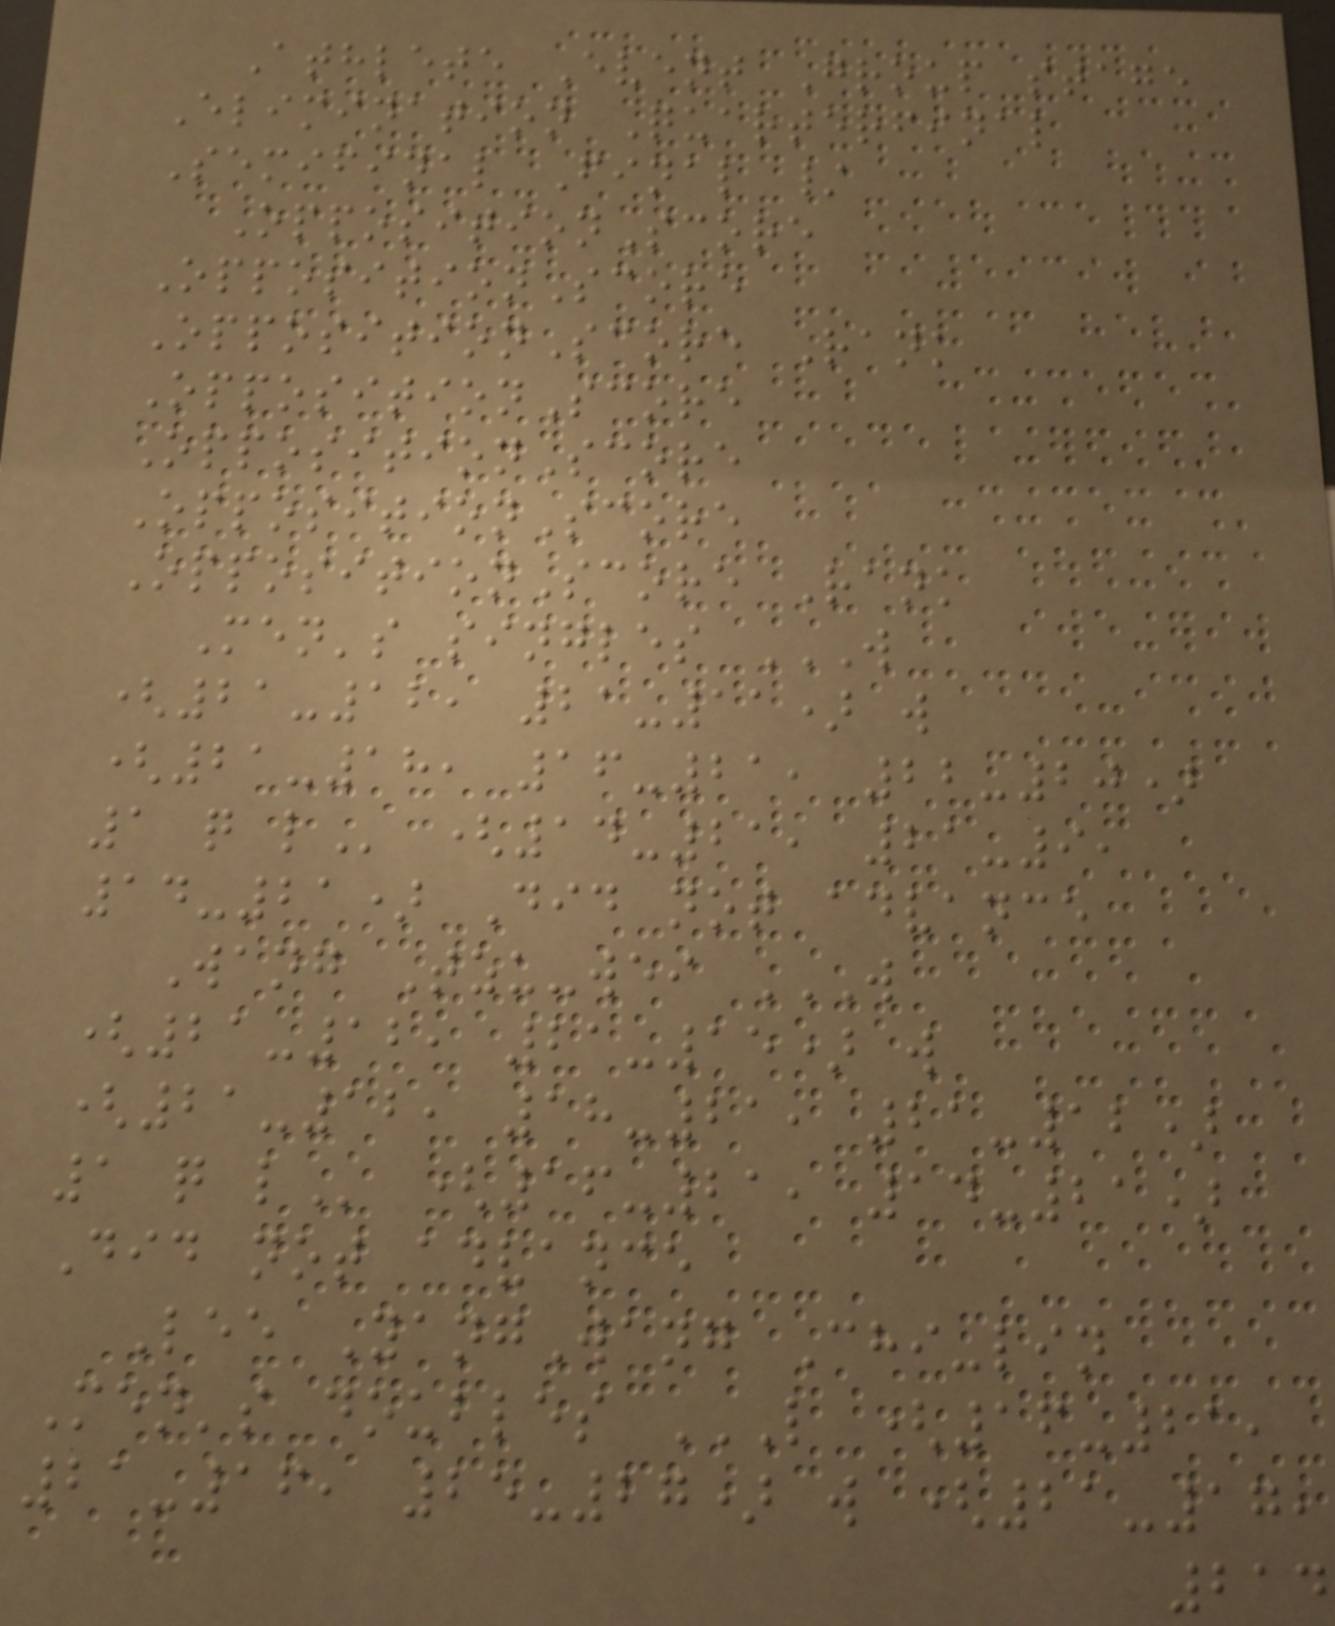Athlete Event Group stage
Elimination Quarterfinal
Semifinal Final /
OppositionScore
OppositionScore
OppositionScore Rank
OppositionScore
OppositionScore
OppositionScore
OppositionScore Rank
Men's singles W
(21-12, 21-11) W
(21-18, 16-21, 22-20)
1 Q L (14-21, 21-9,
14-21) Did not advance
Wang Tzu-wei W
(21-12, 21-15) W
(21-12, 18-21, 21-12)
1 Q L (16-21, 14-21)
Did not advance
Lee YangWang Chi-lin
Men's doubles L (16-21,
21-16, 25-27) W (21-17,
214
